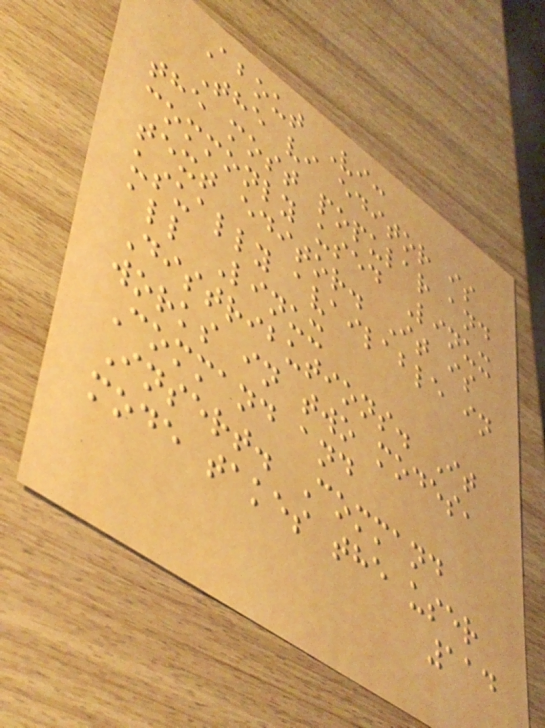About Vi:
The vi editor is
the most popular and
commonly used Linux
text editor. It is
usually available in
all Linux
Distributions. It
works in two modes,
Command and
Insert. Command
mode takes the user
114
